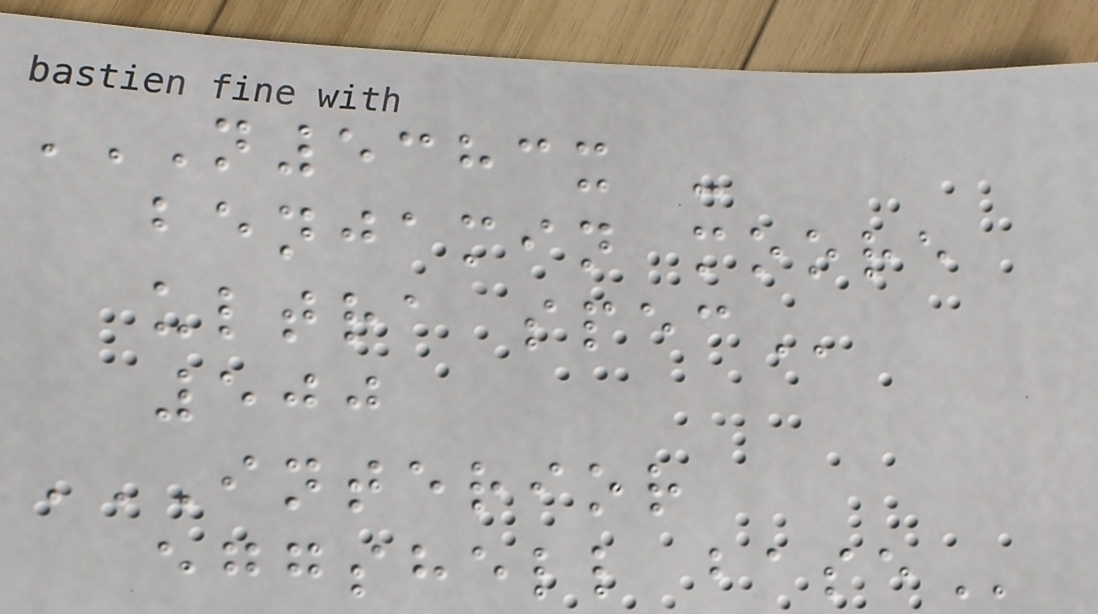N5383X -
BENJAMIN MOORE
ULTRA SPEC
500
INTERIOR
EGGSHELL BASE
